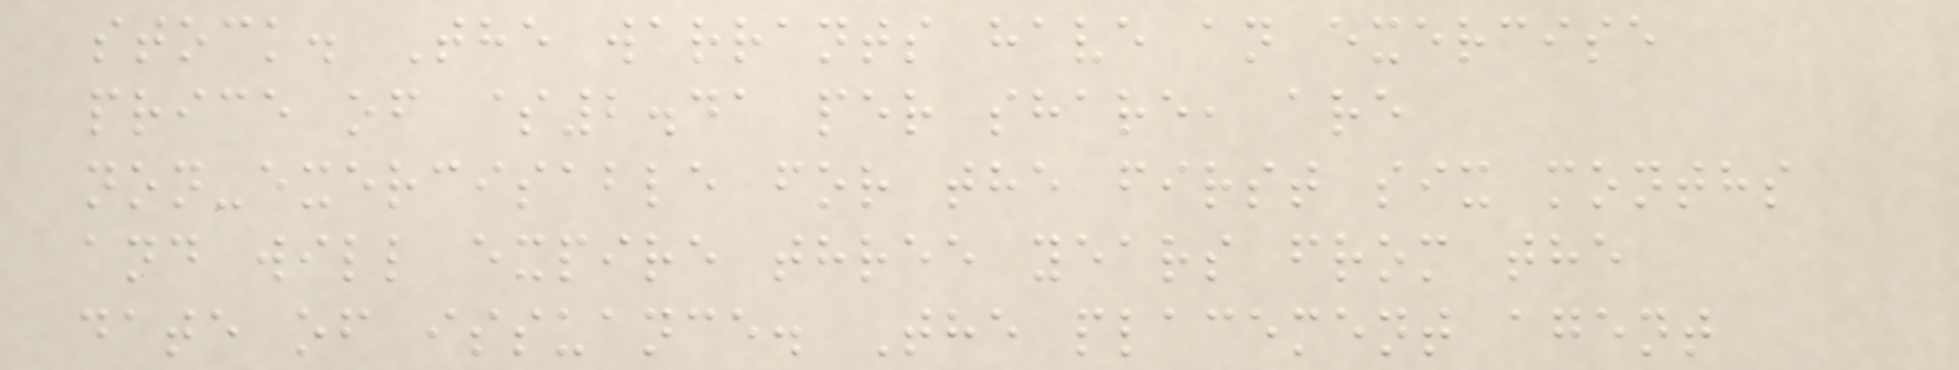stock. The warrants have an exercise
price of $2.41 per share, are
non-exercisable for the first six months
and will expire three years from the
date of issuance. The placement agent
